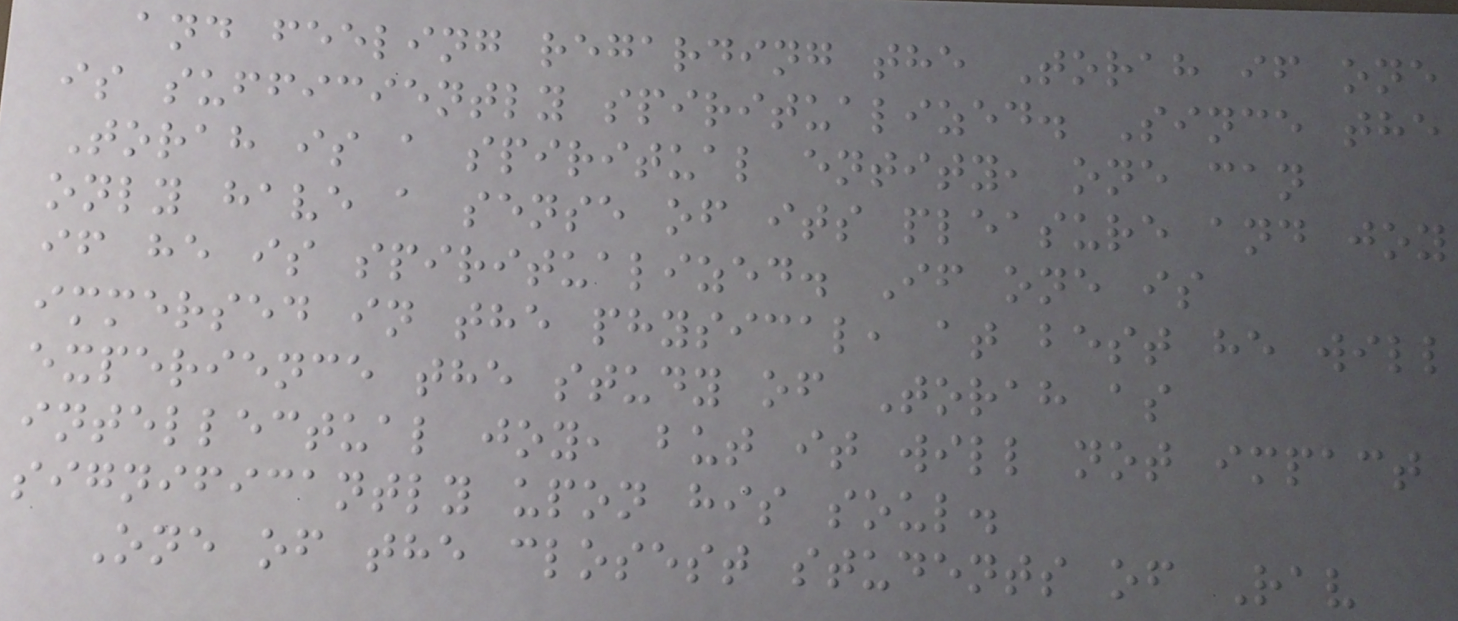and feeling regarding the Torah if one
is sufficiently spiritualized. Since the
Torah is a spiritual entity, one can
only have a sense of its pleasure and joy
if he is spiritualized. If one is
immersed in the physical, at best he will
experience the study of Torah as
intellectual joy, but it will not impact
significantly upon his soul.
One of the closest students of Rav
